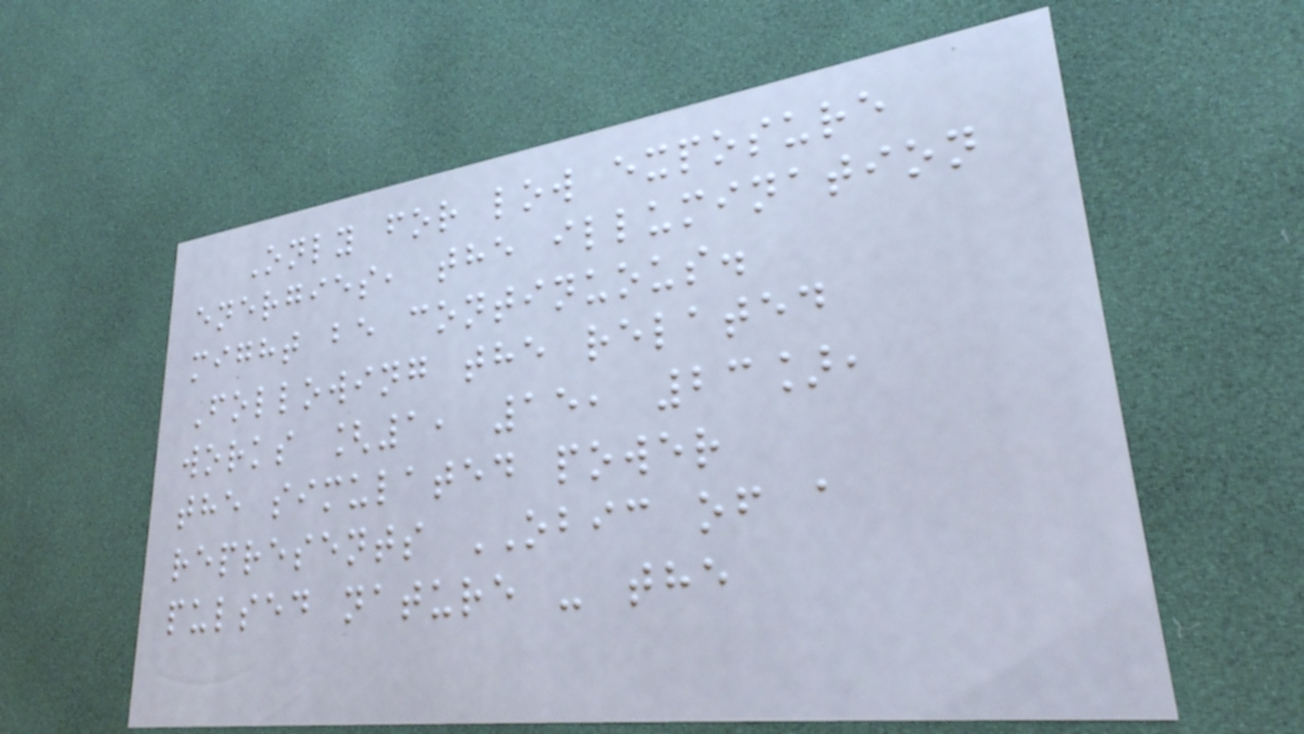Only for low exposure
energies, the illumination
might be continuous.
Following the related
works [1, 15, 23],
the simulated power
represents OBIC of a
pulsed nature - the
